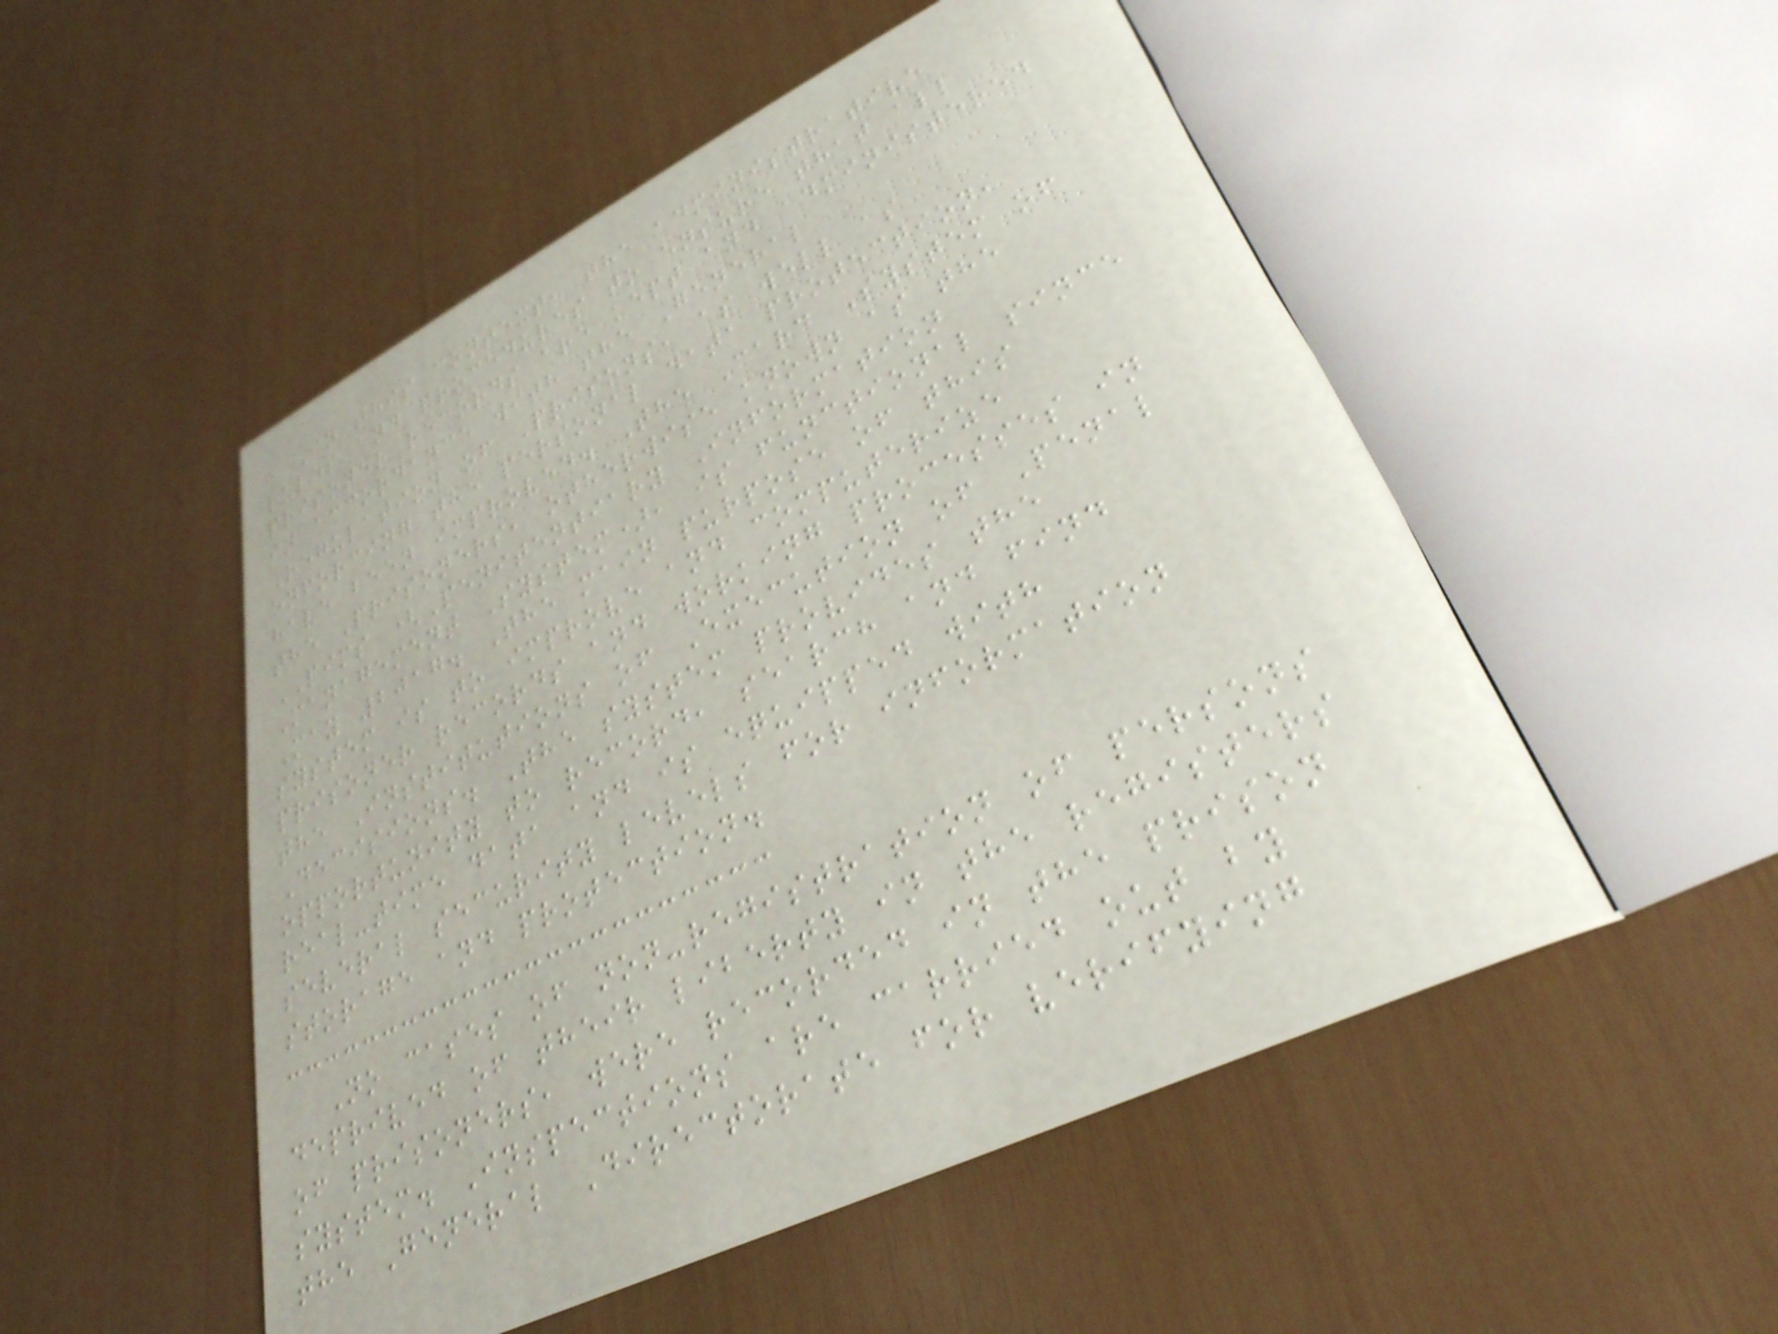In this context, the administrative
rules and procedures to ensure that all
prisoner records are kept and administered
in accordance with the General
Regulation of Prisons, as well as
enforcing the personal data protection,
have been improved. The Card System of
the Prisoners, otherwise known as the
PIMS (Penitentiary Information
Management System), is functional since
May 2017. The main purpose of this
system is to improve and computerize
prisoner records and working processes in
the Institutions of Execution of Penal
Decisions. The system provides the
opportunity to record, search and find
real-time data and is equipped with
several security levels for information
storage and protection.
No cases of non-registration of persons
deprived of their liberty in the registers
of prisoners, were recorded in the prison
system. Inspections are carried out by
the General Directorate for verifying
